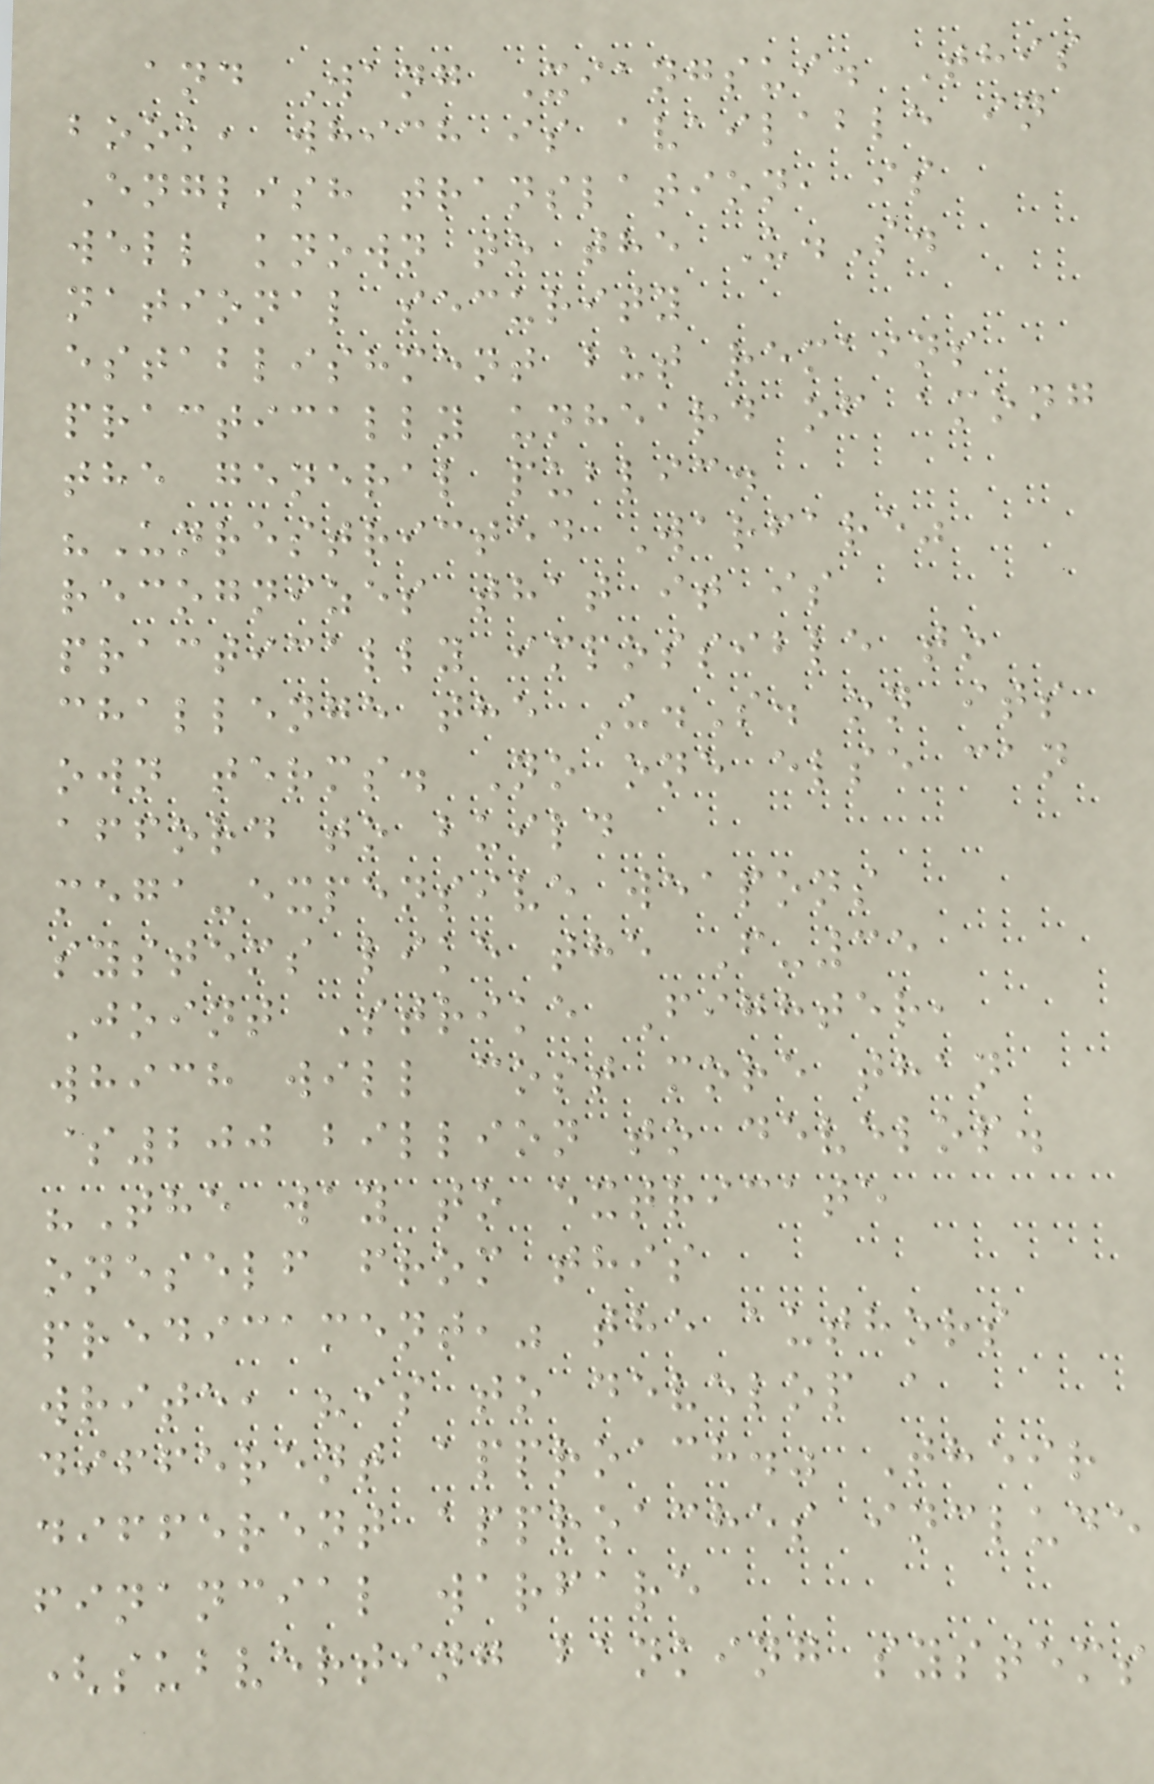and Wang Xiangsui. This
book, which is available in
English translation, is
well known to the U.S.
national security
establishment but remains
practically unheard of among
the general public.
"Unrestricted Warfare"
recognizes that it is
practically impossible to
challenge the U.S. on its
own terms. No one else can
afford to build
mega-expensive weapons
systems like the F-35
Joint Strike Fighter,
which will cost more than
$200 billion to develop.
"The way to extricate
oneself from this
predicament," the authors
write, "is to develop a
different approach." Their
different approaches include
financial warfare
(subverting banking systems
